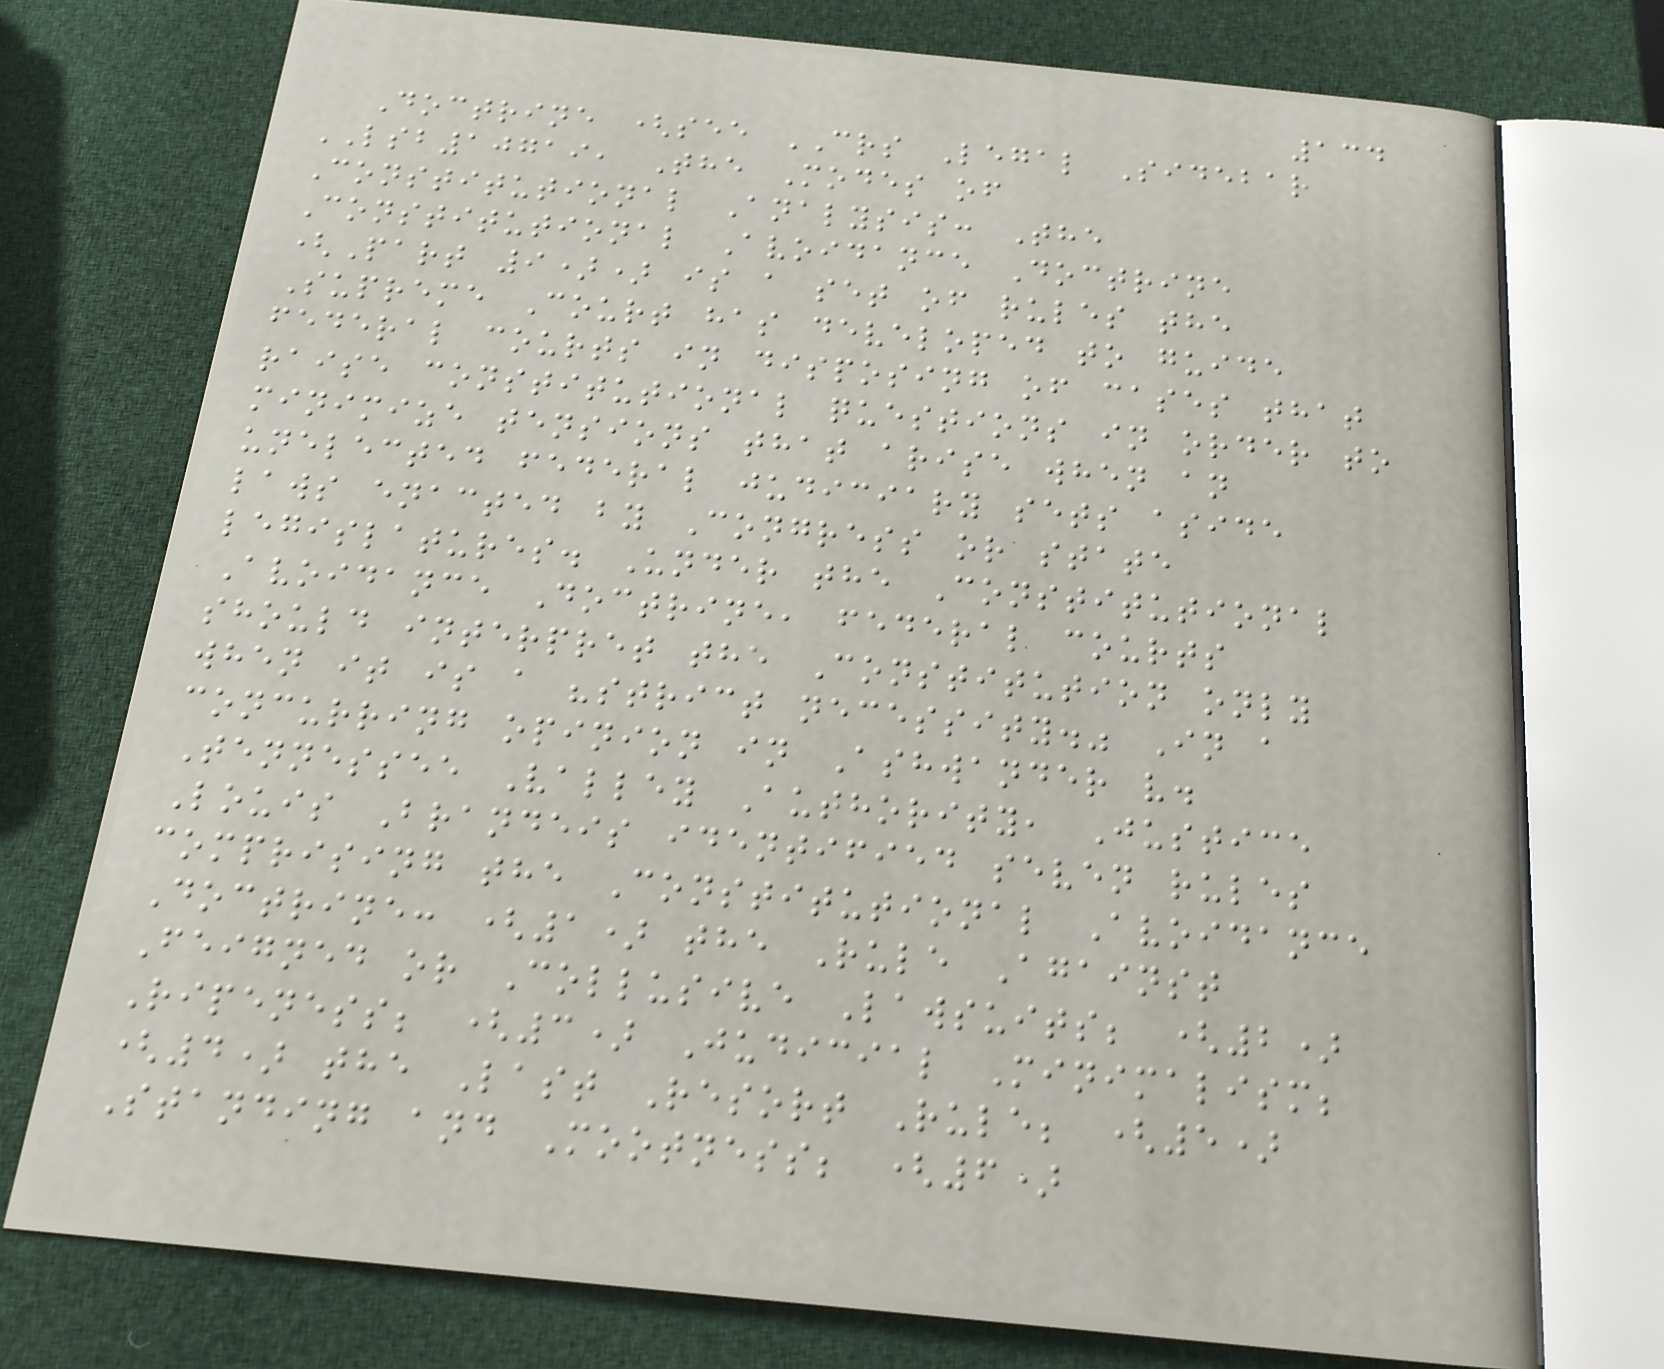134
Doctrine (see CRS Legal Sidebar
LSB10719, The Modes of
Constitutional Analysis: The
Constitutional Avoidance Doctrine
(Part 9)) is a set of rules the
Supreme Court has developed to guide
federal courts in disposing of cases that
raise constitutional questions in order to
minimize tensions that arise when an
unelected federal judiciary sets aside
laws enacted by Congress or state
legislatures. Under the Constitutional
Avoidance Doctrine, federal courts
should interpret the Constitution only
when it is a "strict necessity." In a
concurring opinion in Ashwander v.
Tennessee Valley Authority, Justice
Louis Brandeis identified seven rules
comprising the Constitutional Avoidance
Doctrine: (1) the Rule Against
Feigned or Collusive Lawsuits; (2)
Ripeness; (3) Judicial Minimalism;
(4) the Last Resort Rule; (5)
Standing and Mootness; (6)
